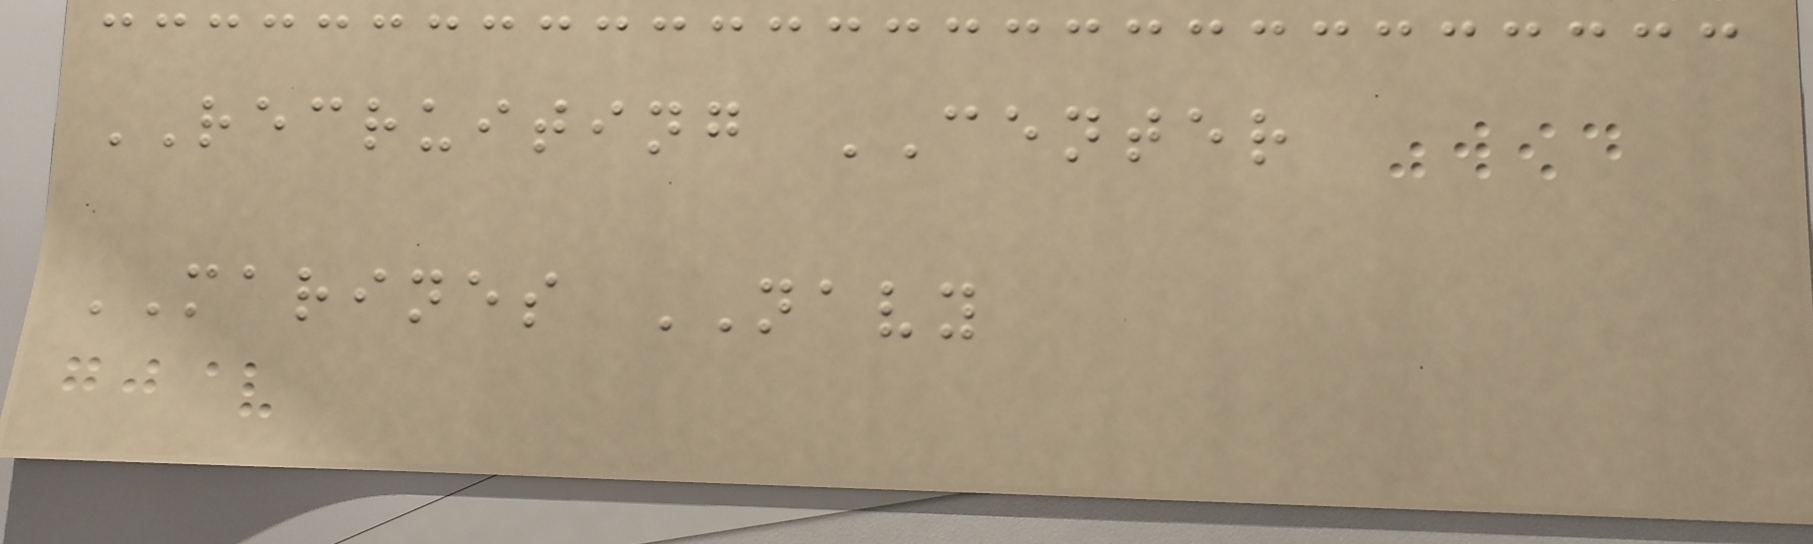RECRUITING CENTER
MARINES NAVY
